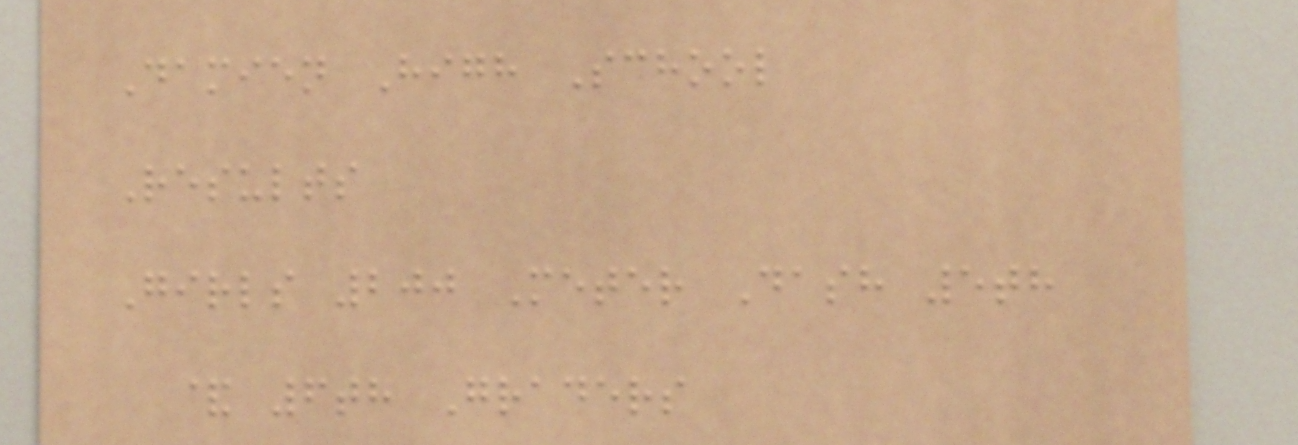Damien High School
Results
Girls 200 Meter Dash 5th
& 6th Graders
